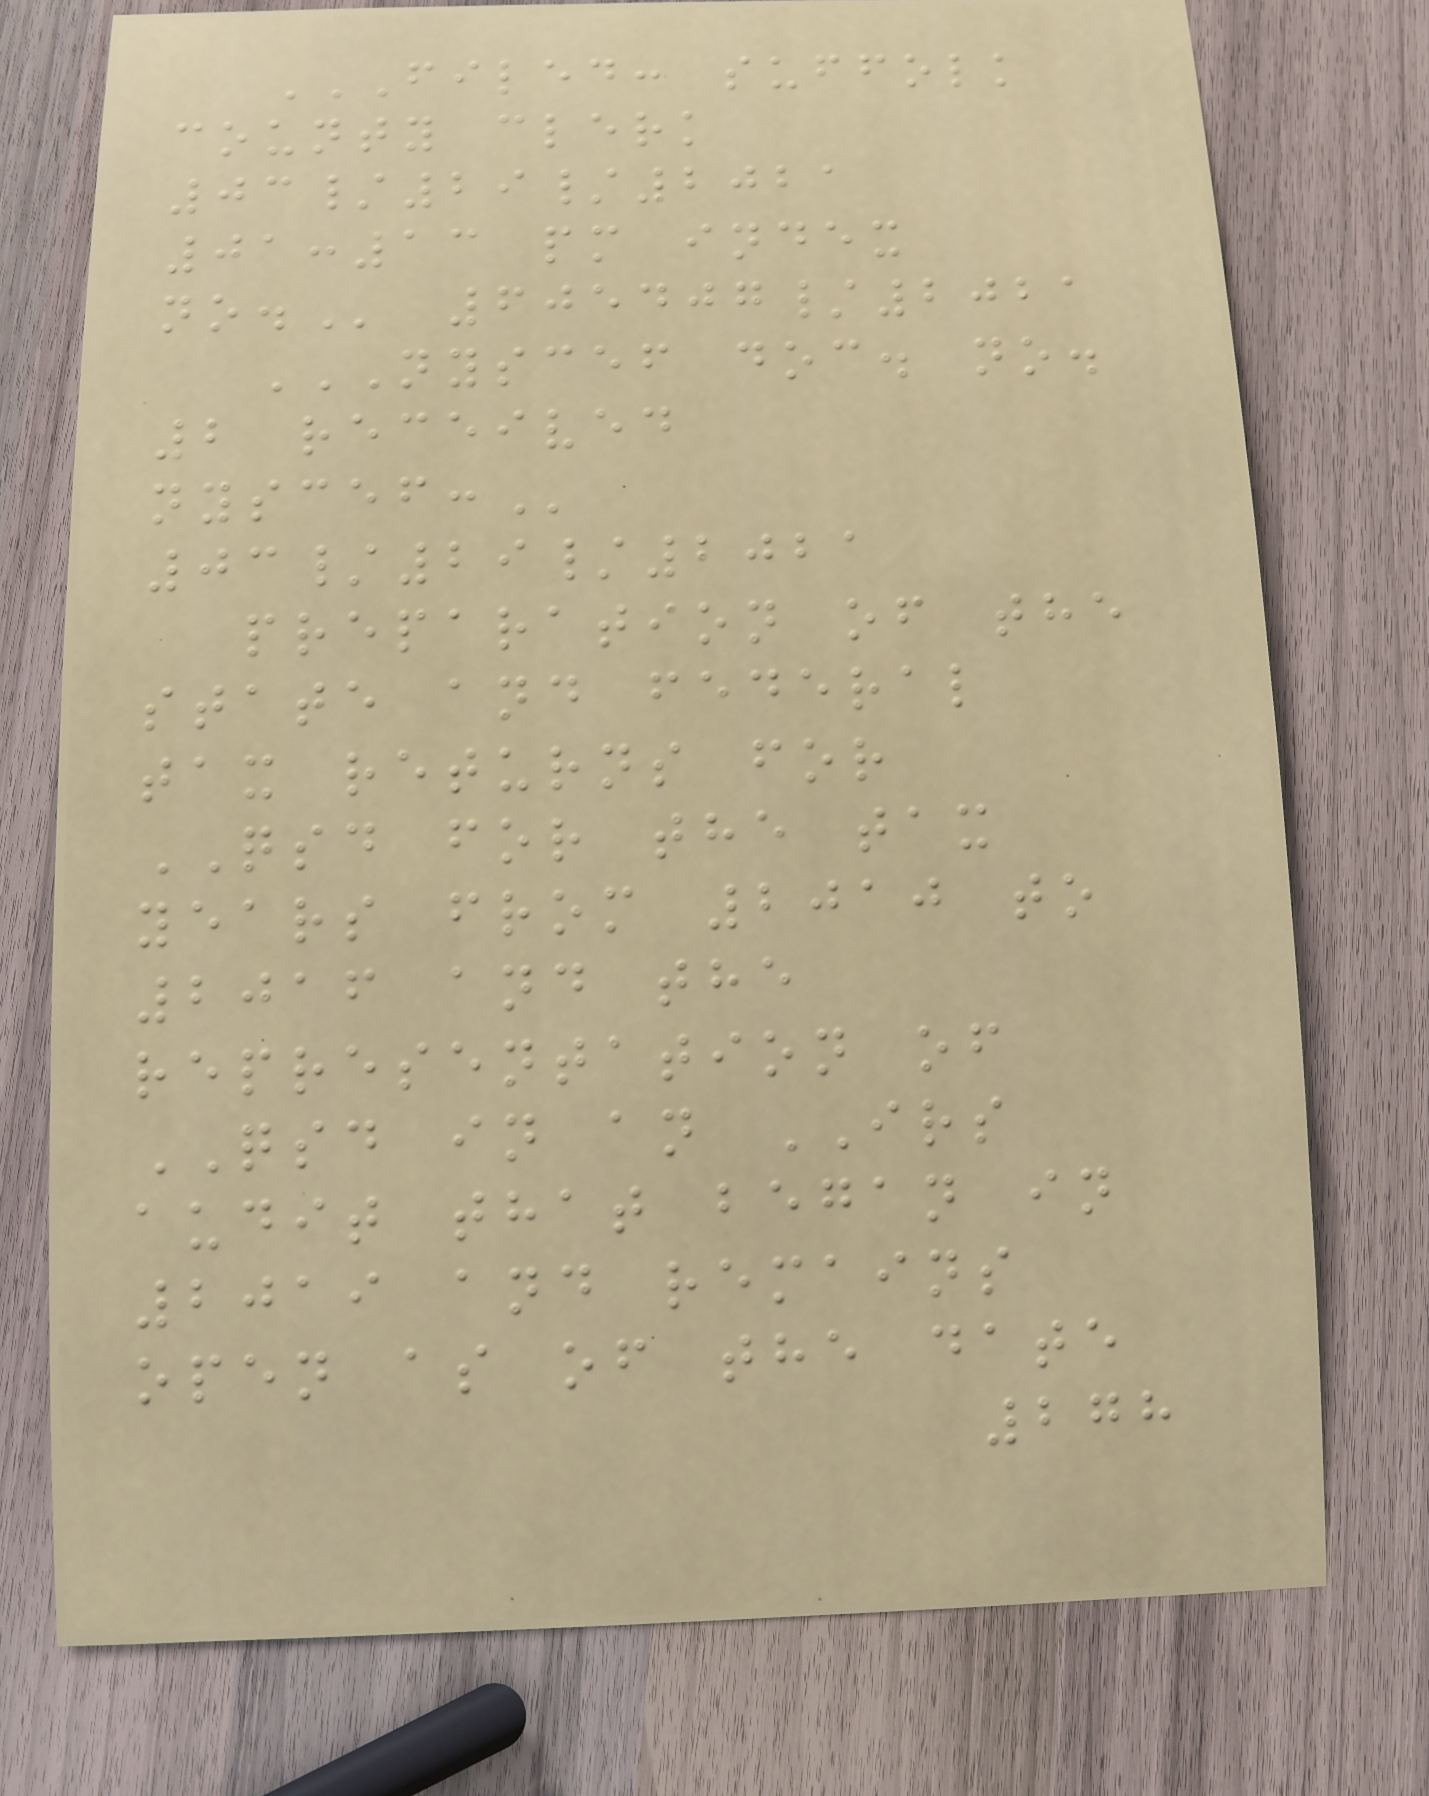FILED: SUFFOLK
COUNTY CLERK
03/29/2021
01:13 PM INDEX
NO. 605407/2021
NYSCEF DOC. NO.
2 RECEIVED
NYSCEF:
03/29/2021
preparation of the
state and federal
tax returns for
QSD for the tax
years from 2010 to
2016 and the
representation of
QSD in an IRS
audit that began in
2019 and remains
open as of the date
278
